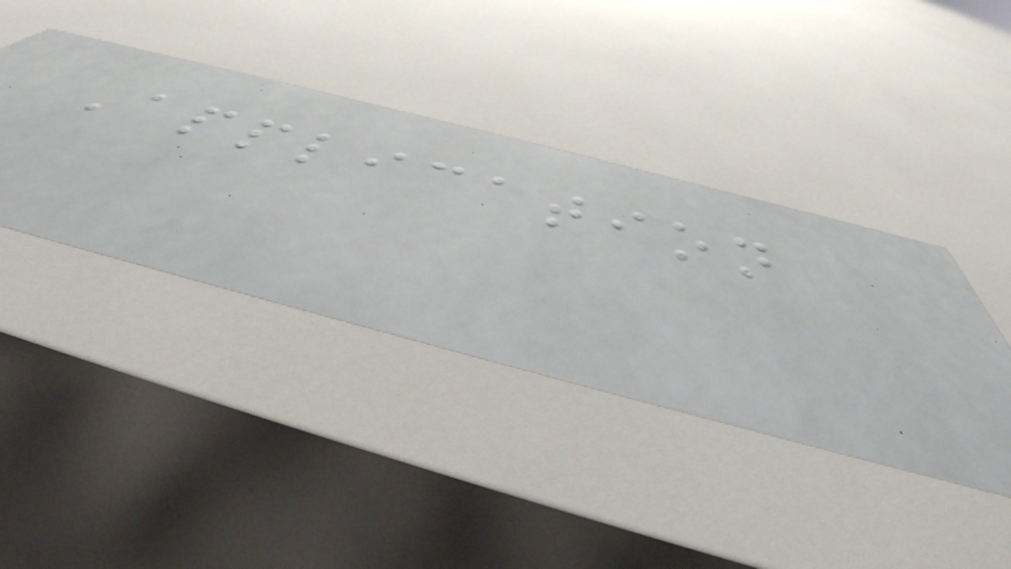Application
